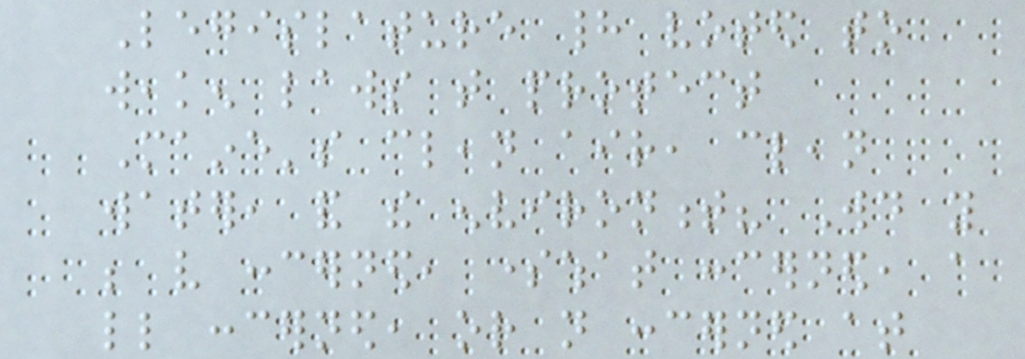Legislature had voted to
weaken laws that protect
Maine's clean air, clean
water, and the environment? Would you
be very concerned, somewhat concerned, a
little concerned, or not concerned at
